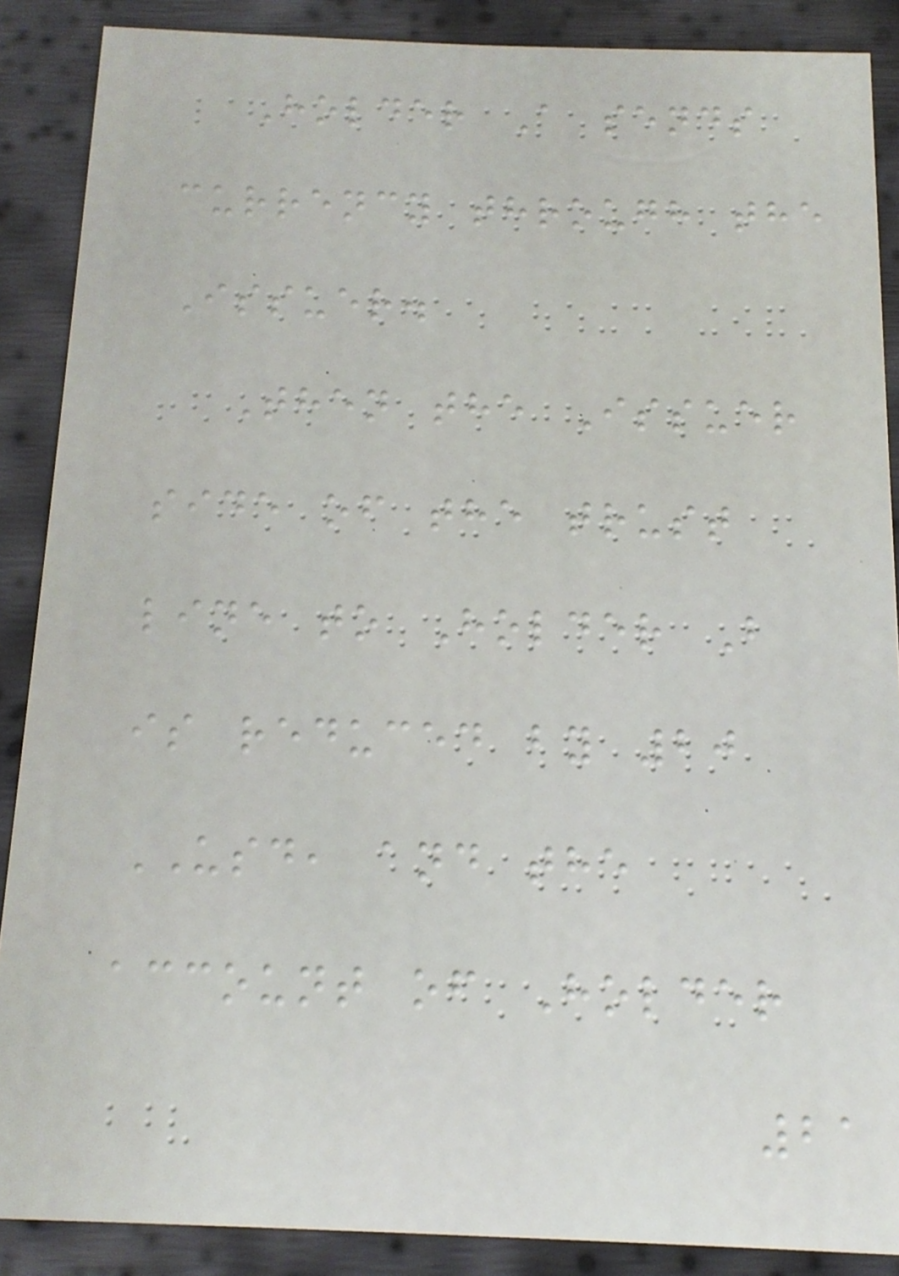Holder A sends
currency through the
Issuer.
Then the Issuer
side of the trust
line to Holder B
is reduced by 20
USD, and the
account of Holder
21
